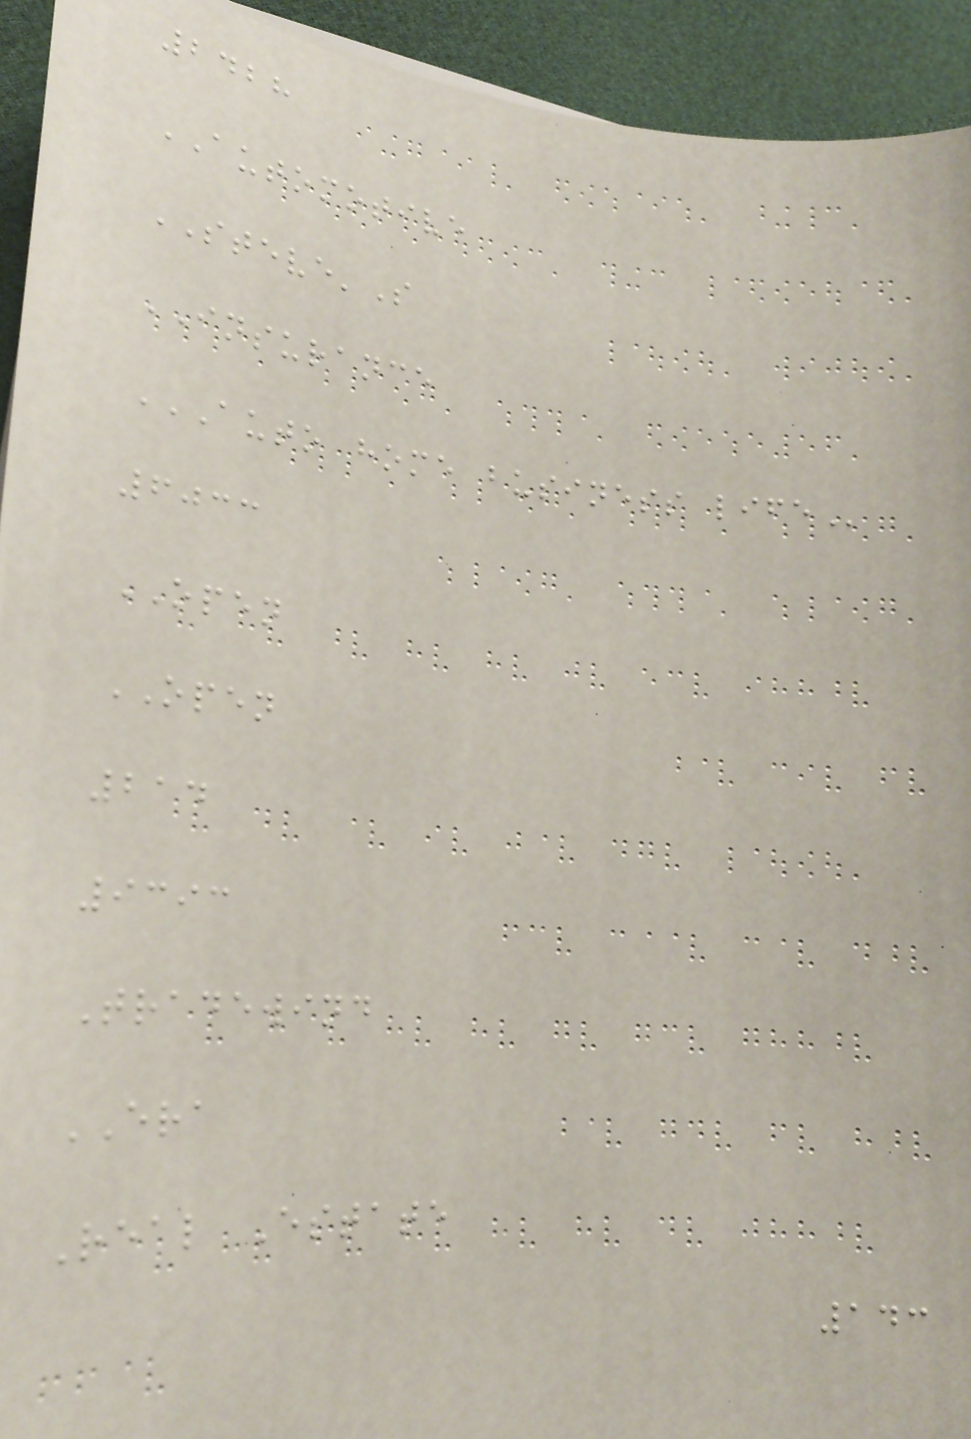2428
AUTOMOTIVE
STEVE'S
INSURANCE
AUTO HOME BUSINESS LIFE
6033
OPEN
OPEN
214
9393
Tradewind
ERA
Real Estate
143
